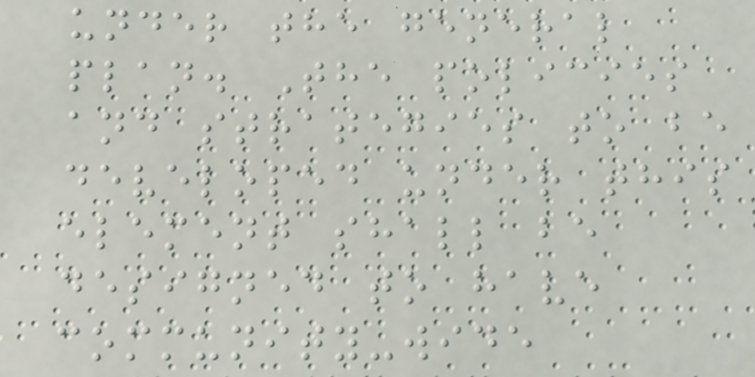under the general
plan. The policies
and strategies to be
developed under this
element shall be
designed to have
community-wide
